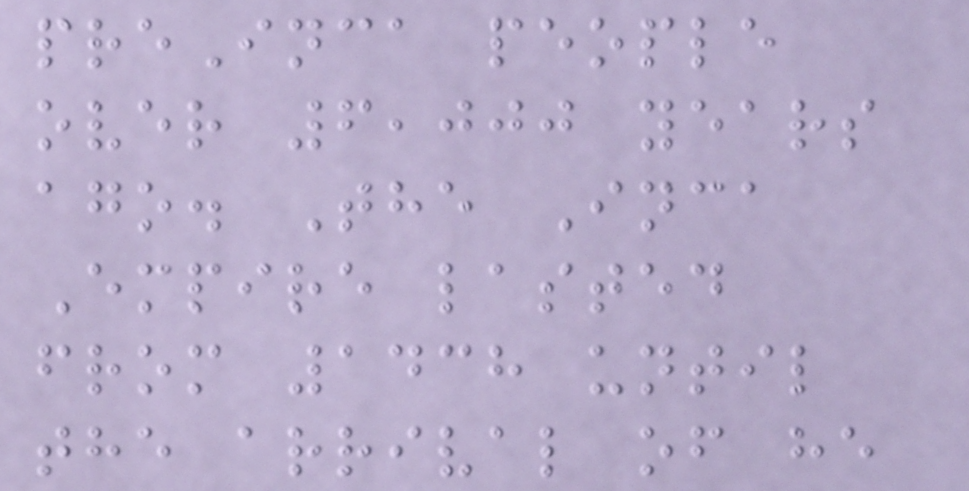preInca people
over 6,000 years
ago. The Inca
Empire lasted
from 1438 until
the arrival of he
